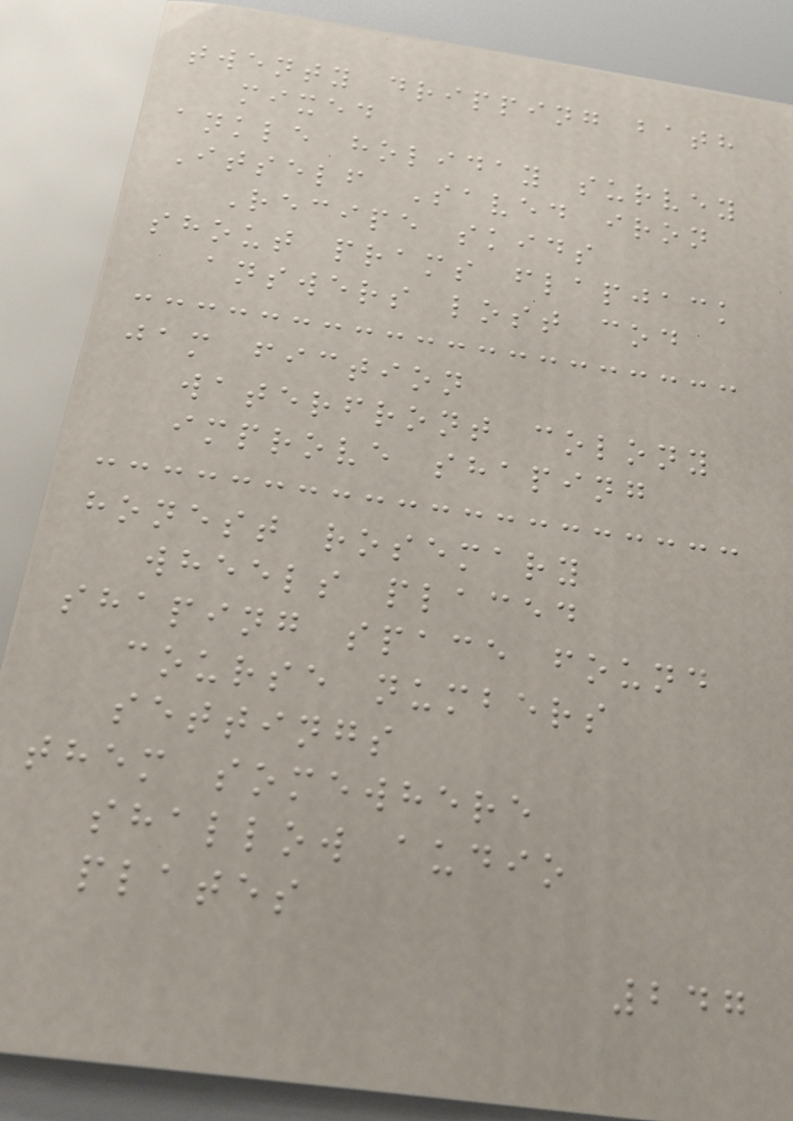twenty dripping bath
mixed
ankle holiday survey
Itself Saved iron
Recipe skids
shout prams flapjack
answers lost cod
jam fiction
waterfront colony
improve shaping
honest rosemary
wheels placed
shaping space found
course numbers
settings
them somewhere
shallow audio
plates
247
